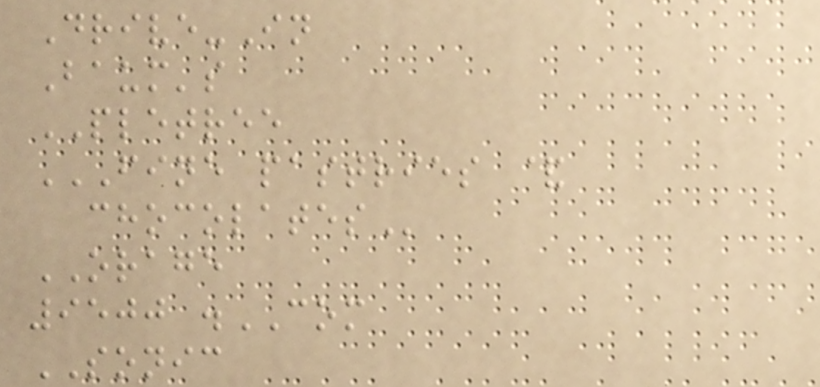Drive-In
Baum's
PLETREE
FINE PASTRIES &
CHOCOLATES
ORAGE
9500 .COM
SONIC
